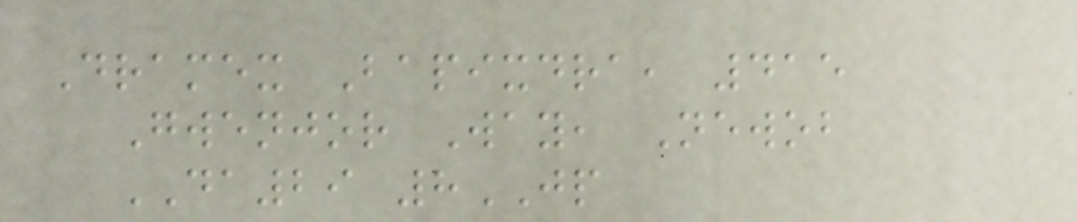Dramex Bapixdra, 415
Gwenjor Way, Newob
DA29 8JP
